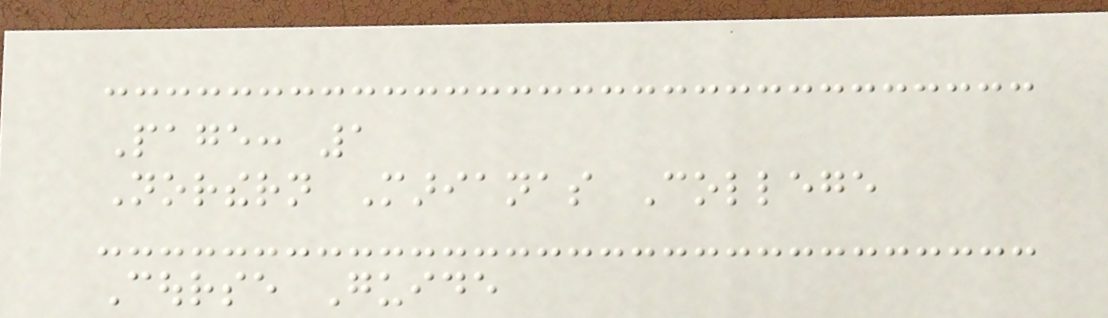Page: 1
Northern Marianas College
Course Guide
